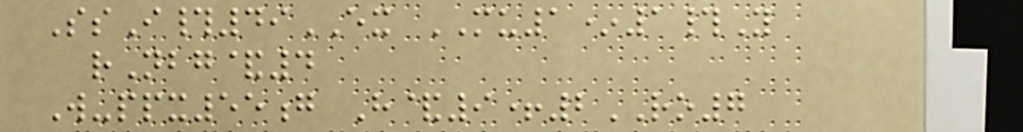SsI#49EX MU1*1#Y
rNbg&4
W-ppx55g H&9+2RO7
